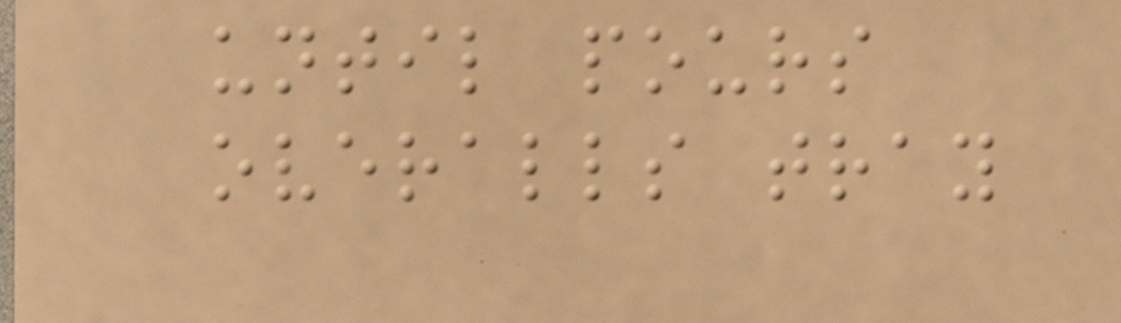until pours
overalls tray
